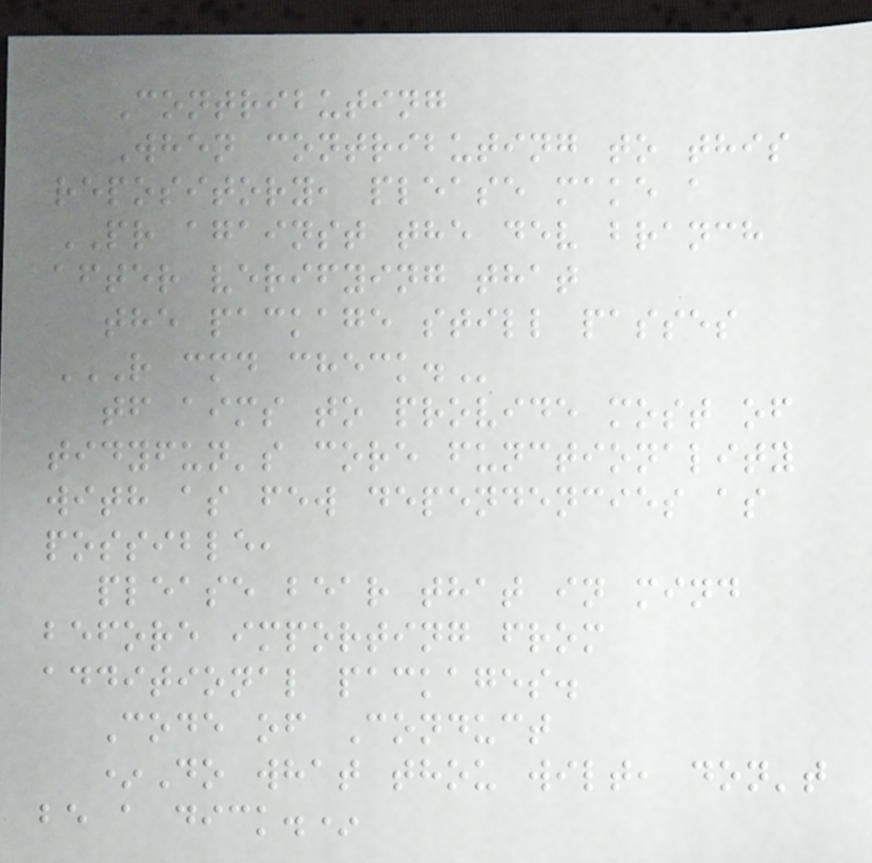Contributing
When contributing to this
repository, please make a
PR against the dev branch
after verifying that
the package still passes
R CMD CHECK.
tf aims to provide most of
tidyfun's core functionality
with as few dependencies as
possible,
please bear that in mind
before importing from
additional packages.
Code of Conduct
*Do what thou wilt, don't
be a dick.*
